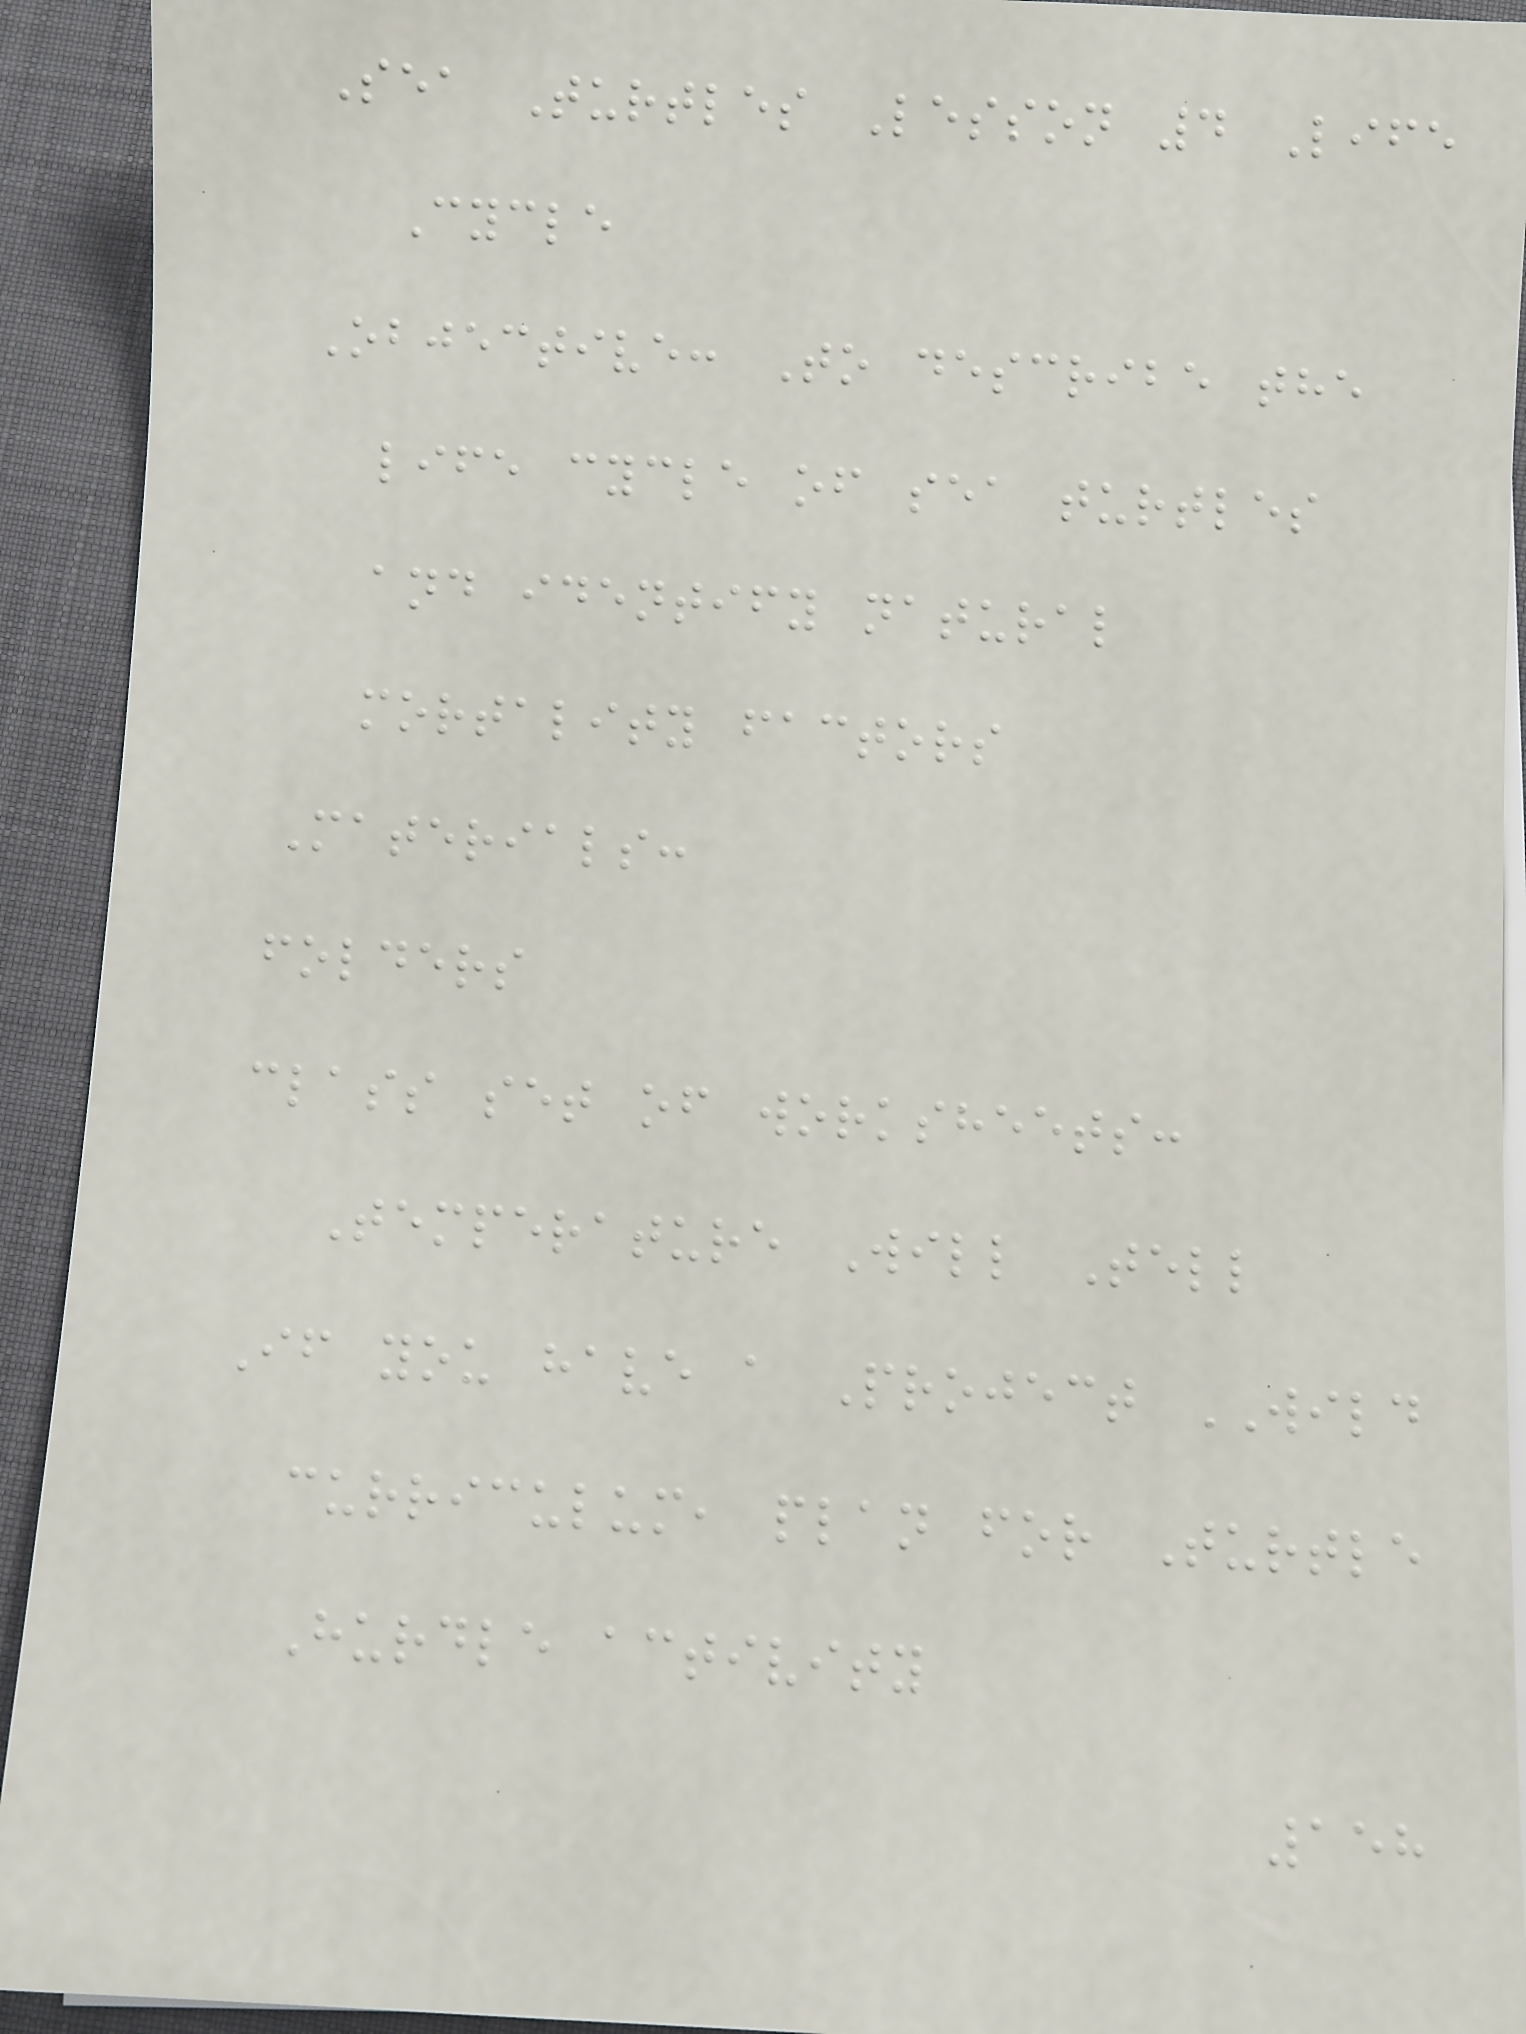Sea Turtles Lesson 4 Life
Cycle
Objective: To describe the
life cycle of sea turtles
and identify natural
mortality factors
Materials:
folders
class set of worksheets:
Temperature Will Tell
If you have a Project WILD
curriculum, plan for Turtle
Hurdle activity
158
